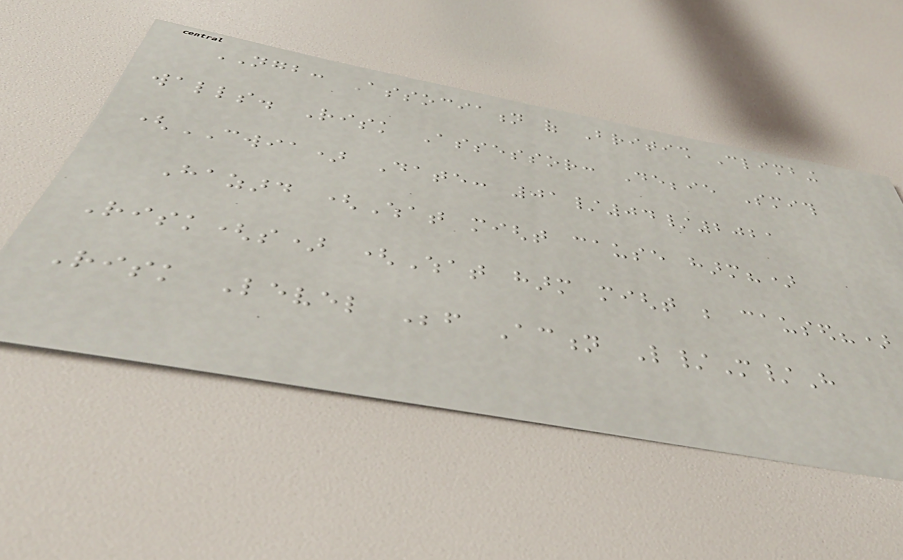NGB: Association of British Climbing
walls. Risk Assessor: Debbie Smith
(CWIA) Date: 01/04/2021
Hazard (What might cause harm?)
Risk(s) (What harm might be caused?)
Risk Level Before Action L/M/H
